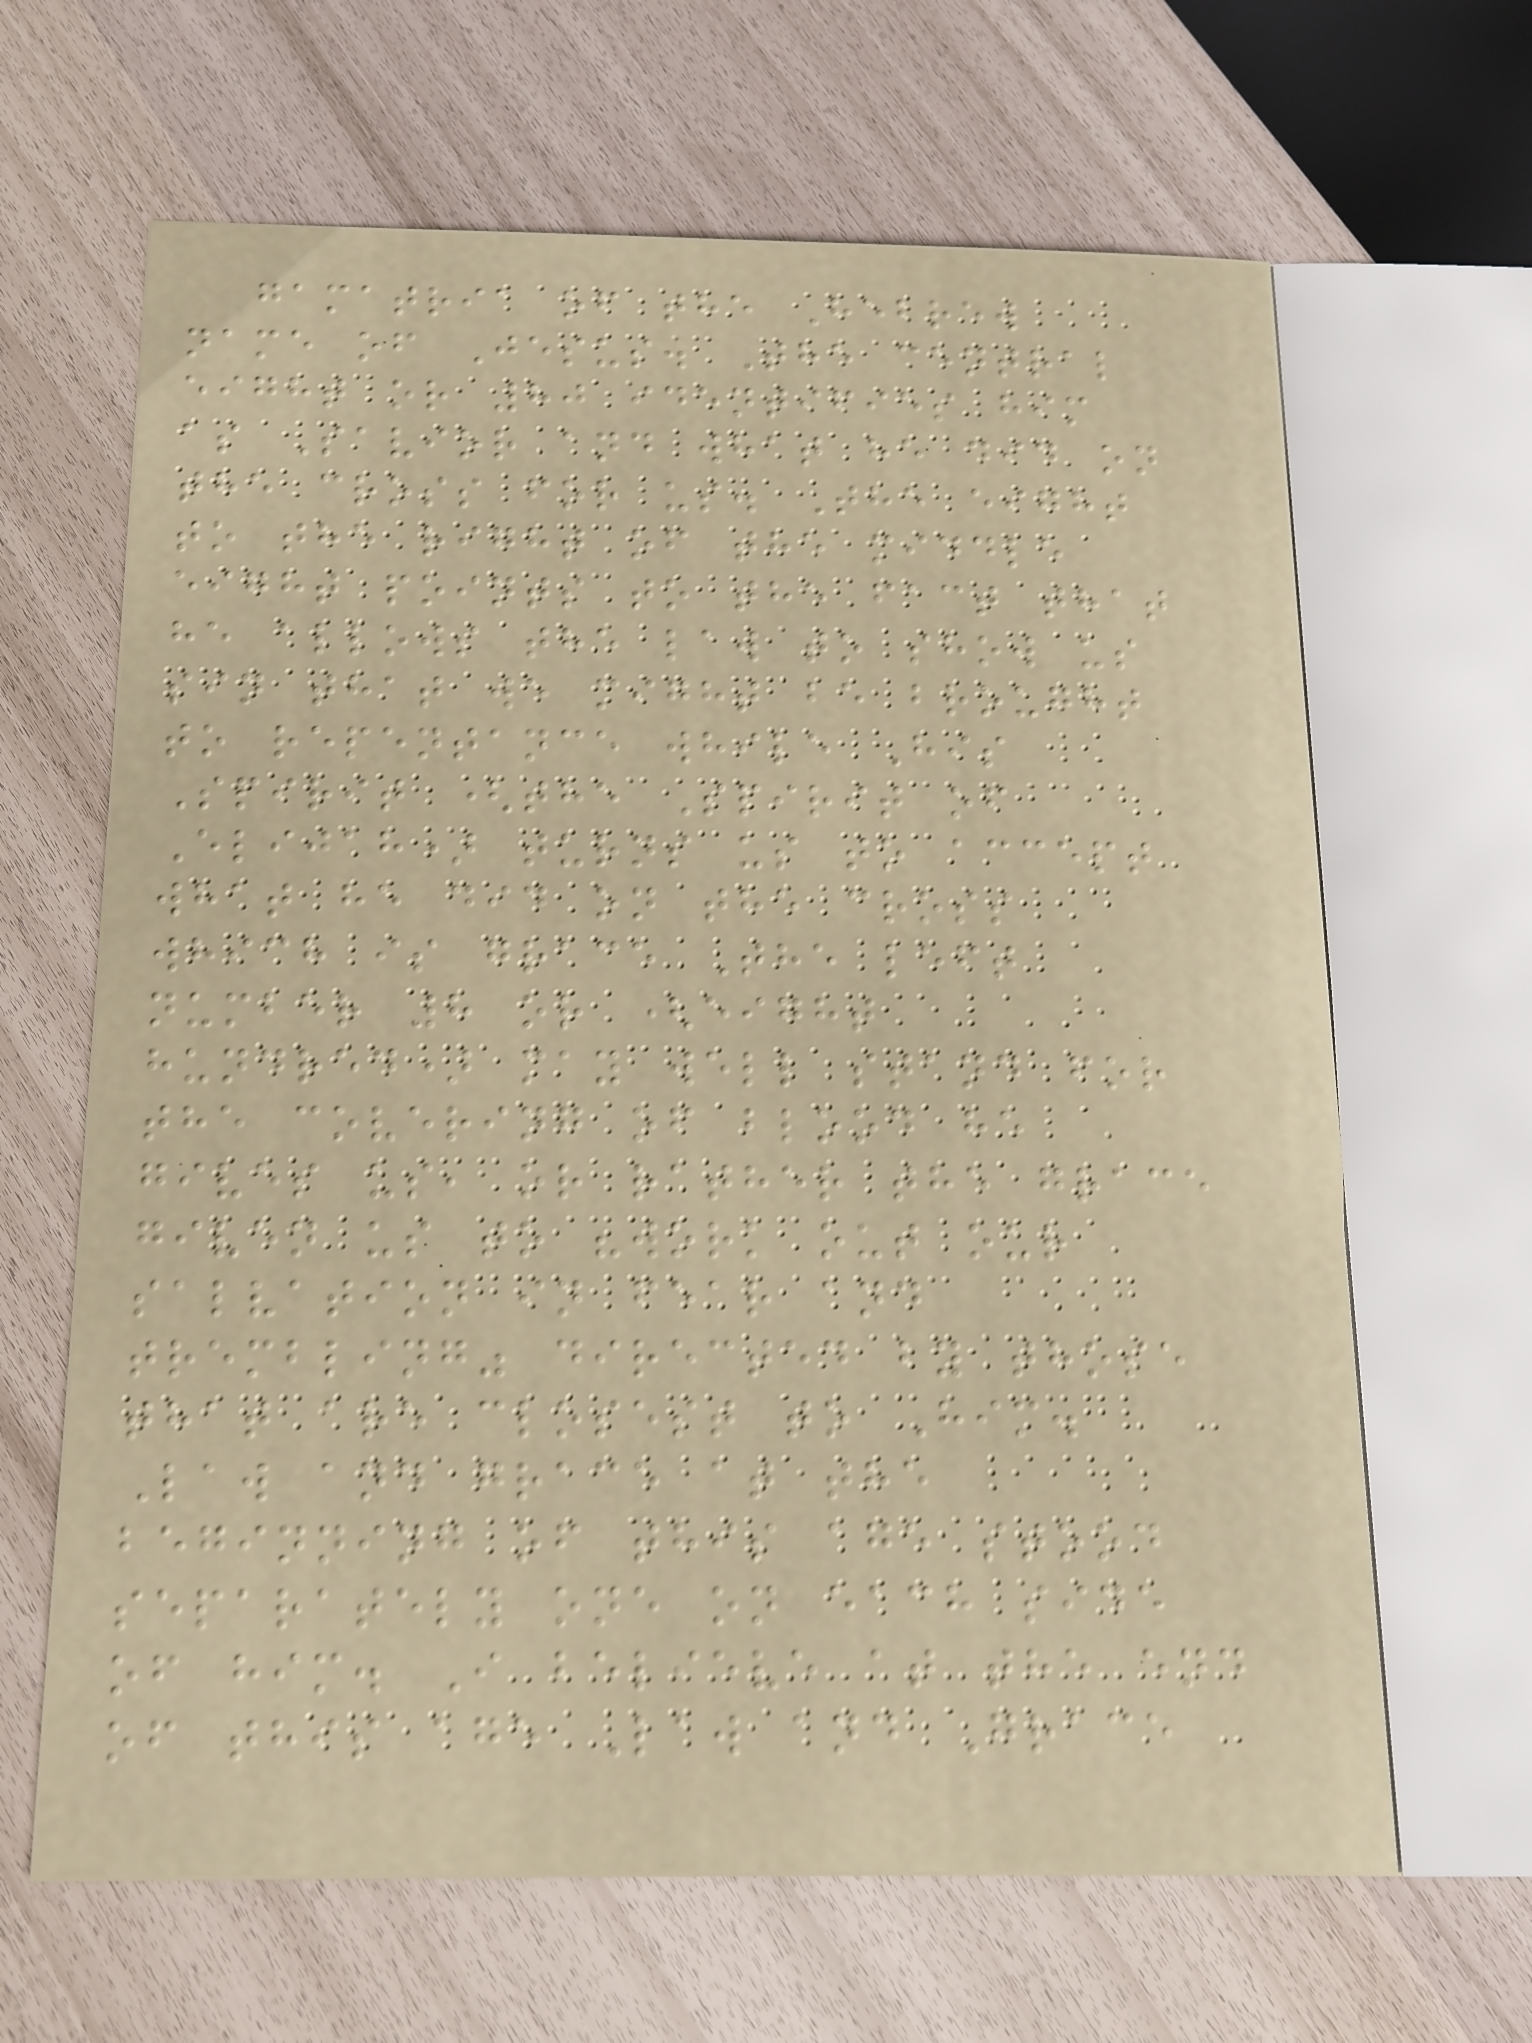gamatria of the Hebrew
name of Jesus. The central
eight or 80 identifies him
as Savior and what he did on
the cross for us. The eight
to the right of the middle
eight points to the fact that
he allows the law to show us
sin that we might be brought
to repentance while His
Spirit (the Spirit of
Elijah) turns us to accept
what he did on the cross
which is grace The left
number 8 or (eight
hundred) may well stand for
the covering of blood he
gives us, or rather the grace
given us to "work out our
salvation in fear and
trembling" directed by those
that are closest to Him.
Law and grace at the
beginning of this age stood
separately one on each side
of him. I believe at the end
of this age Law and Grace
